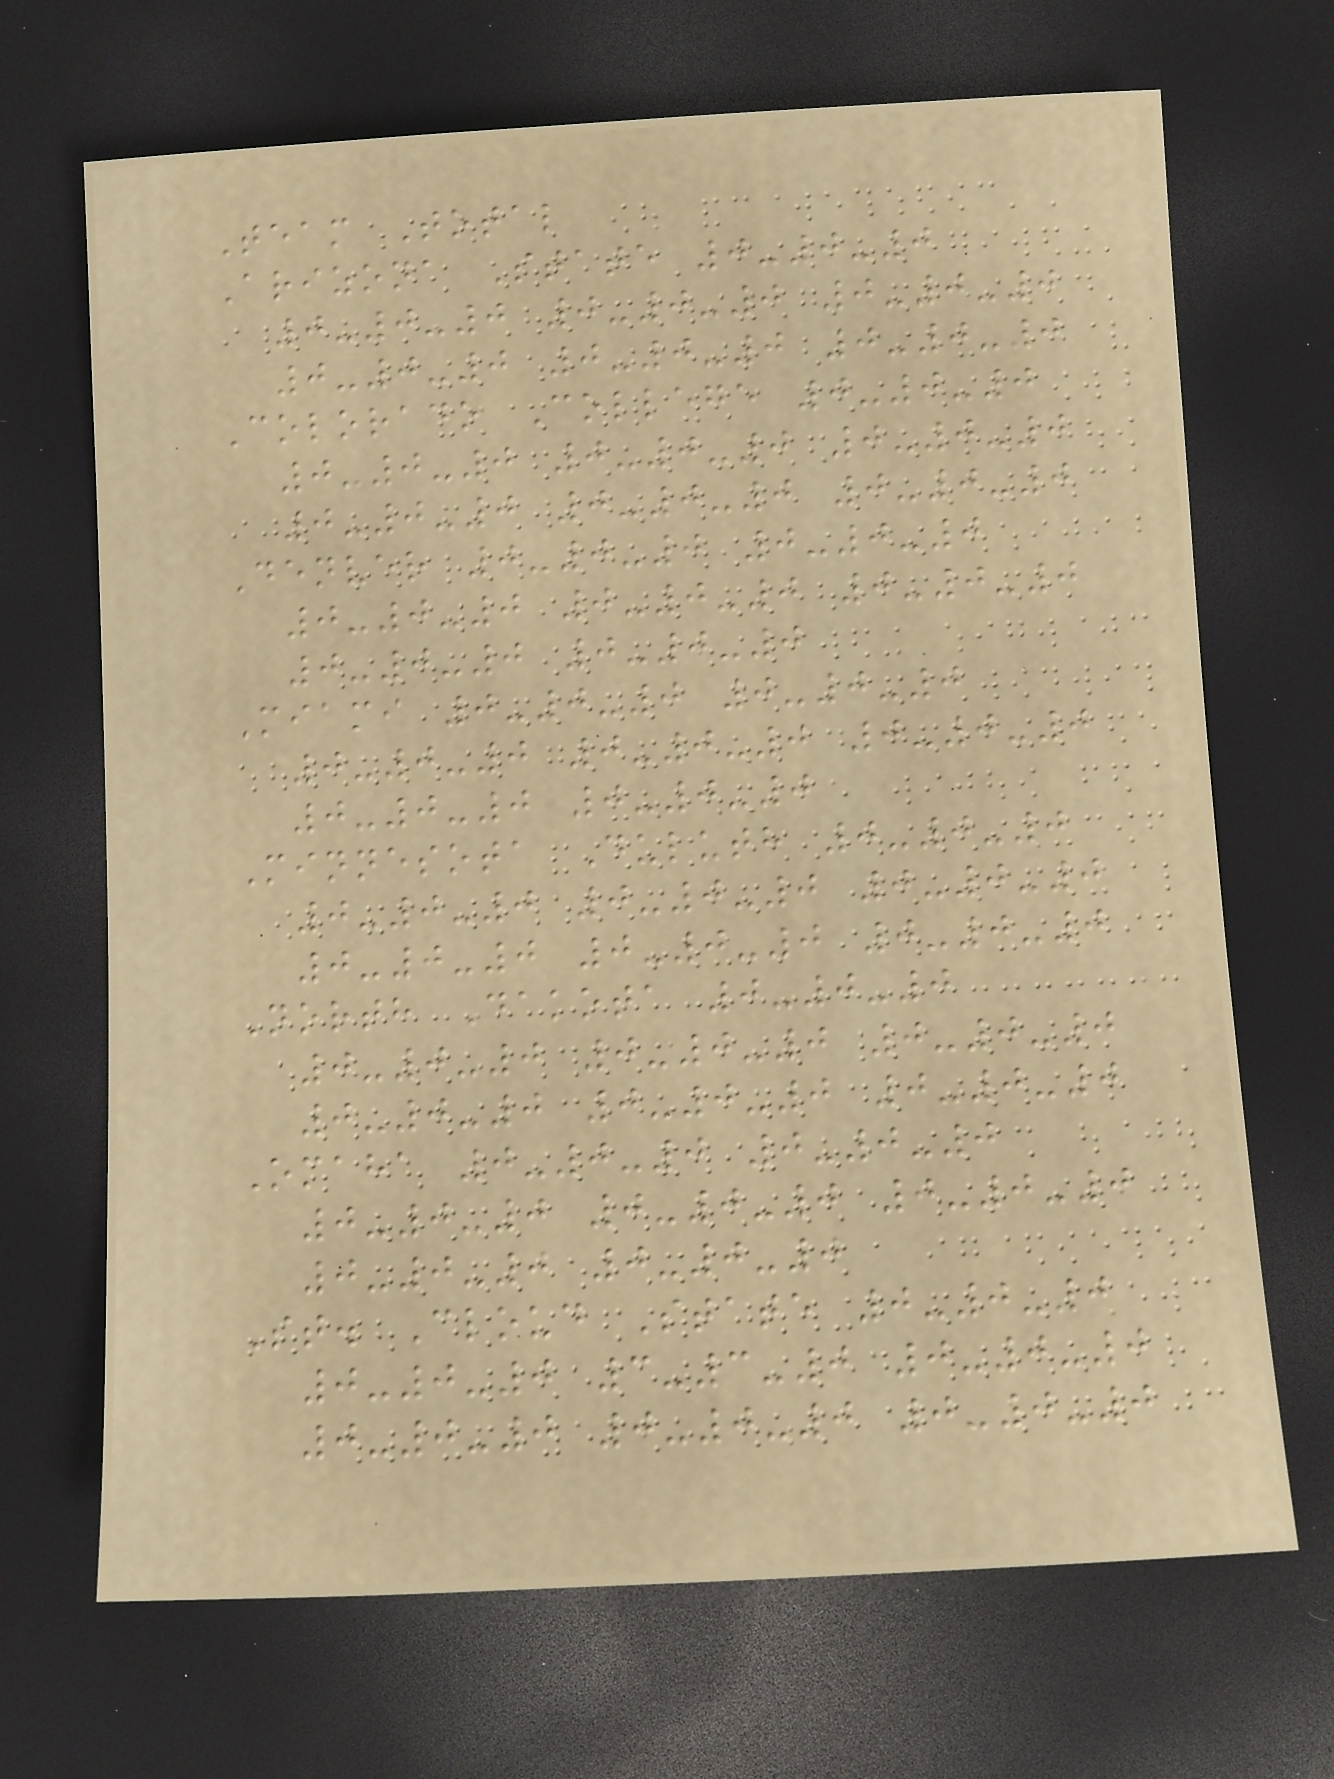Team Total
Arizona State 0-0-0
0-0-0 0-0-0 0-0-0
0-0-0 0-0-0 0-0-0
Colorado College 0-0-0
0-0-0 0-0-0 0-0-0
0-0-0 0-0-0 0-0-0
Denver 0-0-0 0-0-0
0-0-0 0-0-0 0-0-0
0-0-0 0-0-0
Miami 0-0-0 0-0-0
0-0-0 0-0-0 0-0-0
0-0-0 0-0-0
Minnesota Duluth 0-0-0
0-0-0 0-0-0 0-0-0
0-0-0 0-0-0 0-0-0
North Dakota 0-0-0
0-0-0 0-0-0 0-0-0
0-0-0 0-0-0 0-0-0
Omaha 0-0-0 0-0-0
0-0-0 0-0-0 0-0-0
0-0-0 0-0-0
St. Cloud State 0-0-0
0-0-0 3-3-0 0-0-0
0-0-0 0-0-0 0-0-0
